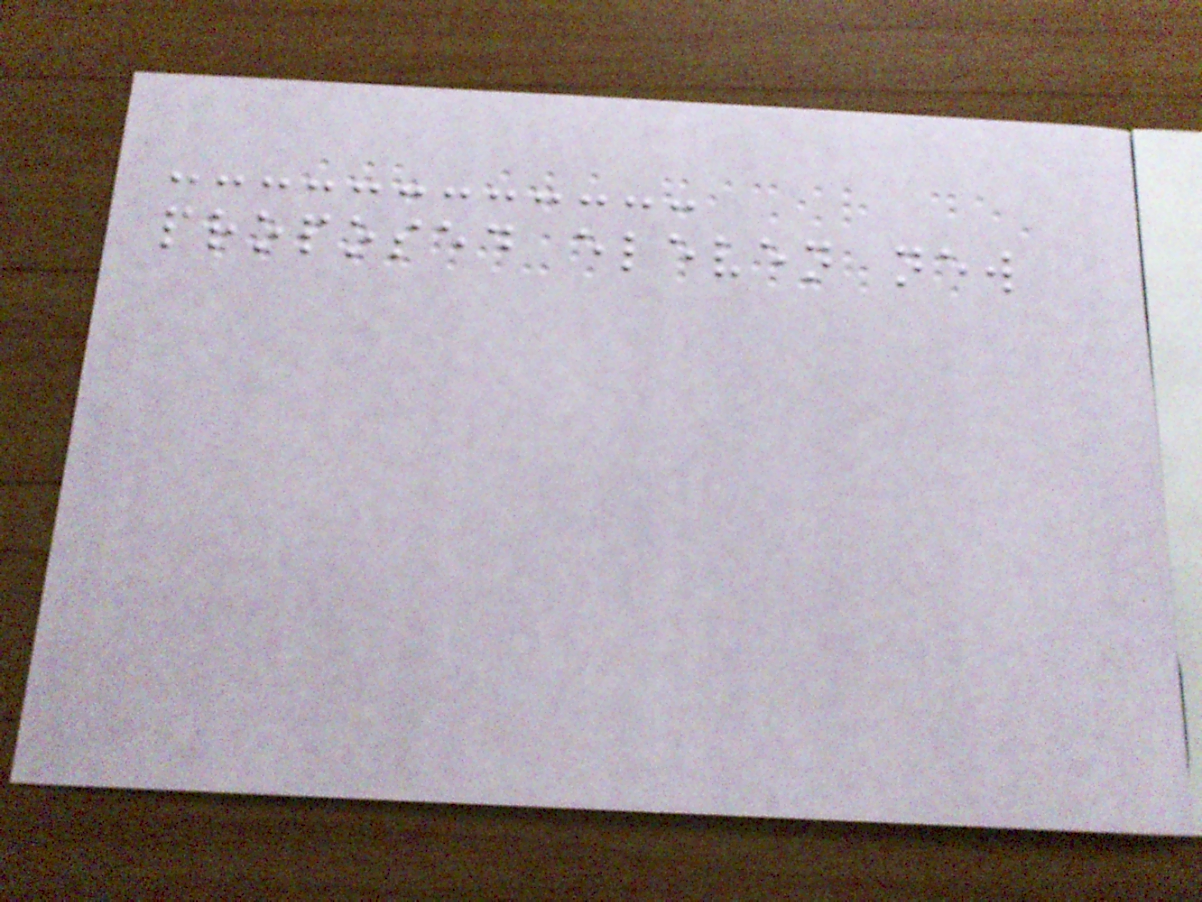proposed eleven new
